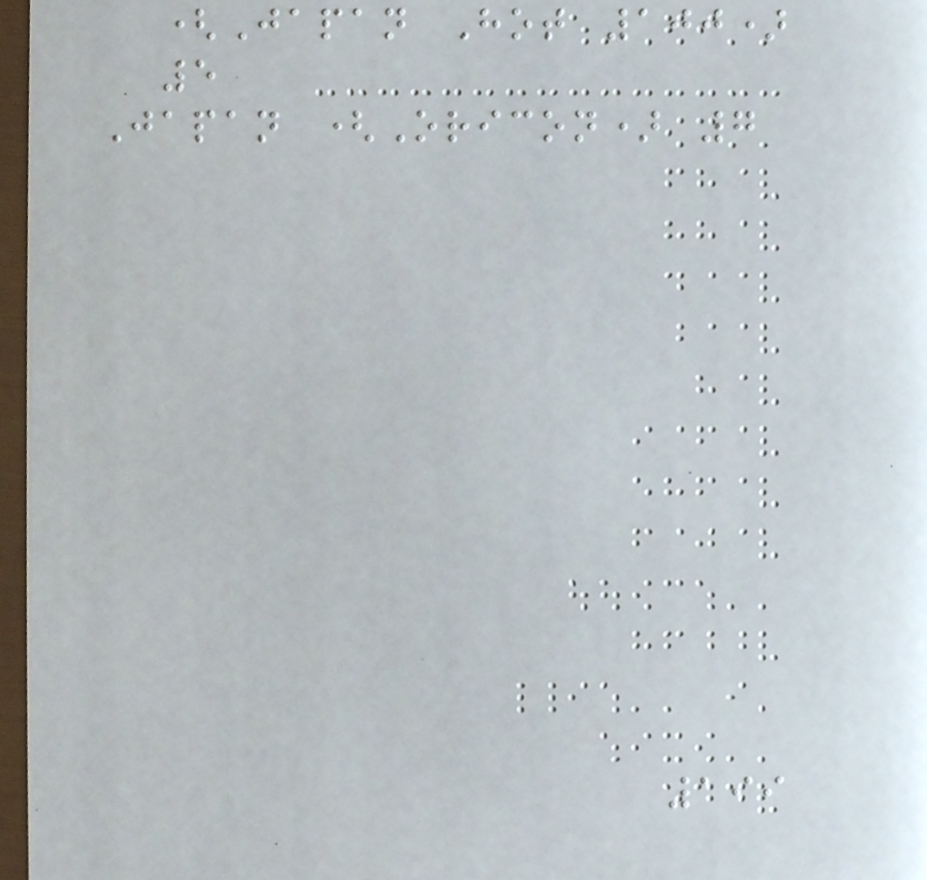(Japan Hot 100)
5
Japan (Oricon) 7
199
